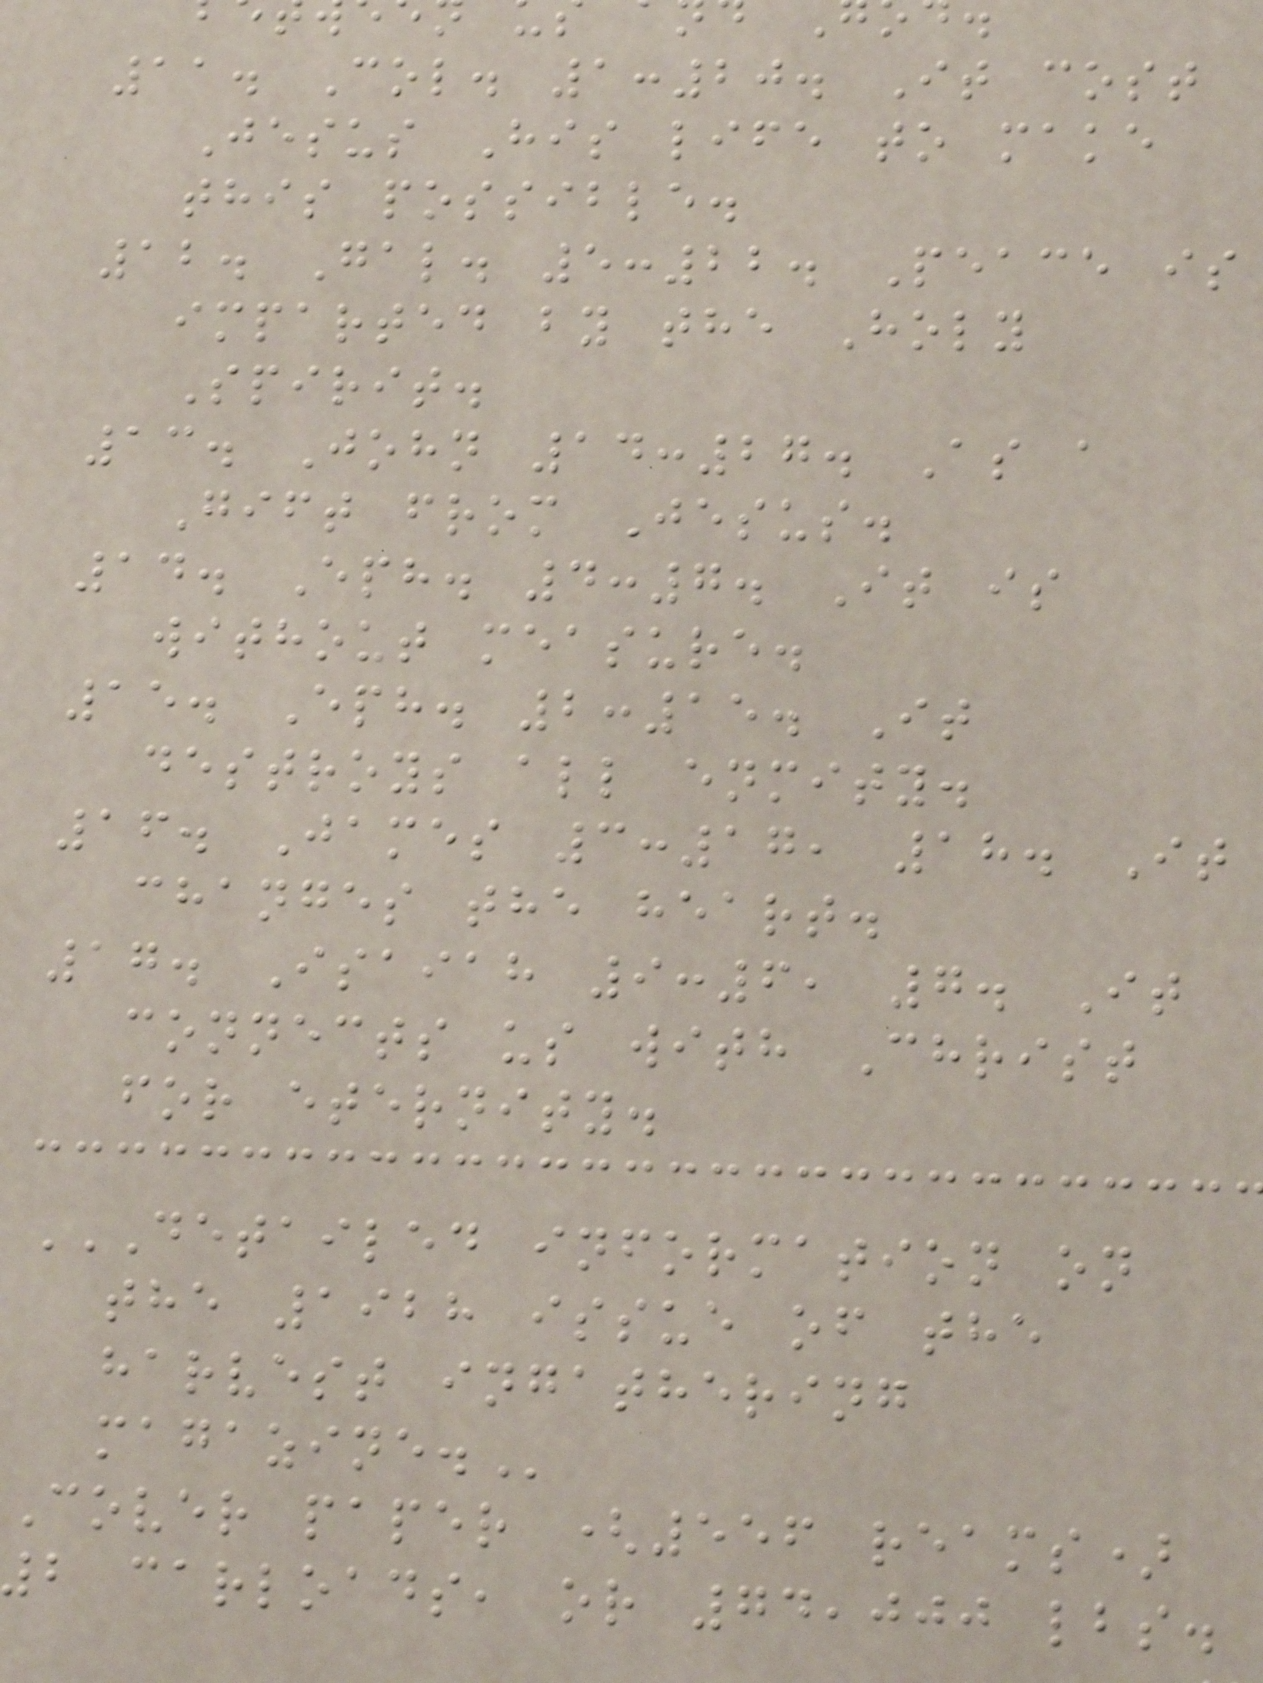11. Col. 1:20. It cost
Jesus His life to make
this possible.
12. Gal. 5:22. Peace is
imparted by the Holy
Spirit.
13. John 14:27. As a
Gift from Jesus.
14. Eph. 4:7. It is
without measure.
15. Eph. 2:15. It
destroys all enmity.
16. James 3:17, 18. It
changes the heart.
17. Isaiah 9:6, 7. It
connects us with Christ
for eternity.
DETAILED INFORMATION ON
the 1928 issue of the
harvest ingathering
Cover paper (556 reams)
b carloads, or 74,000 lbs.
